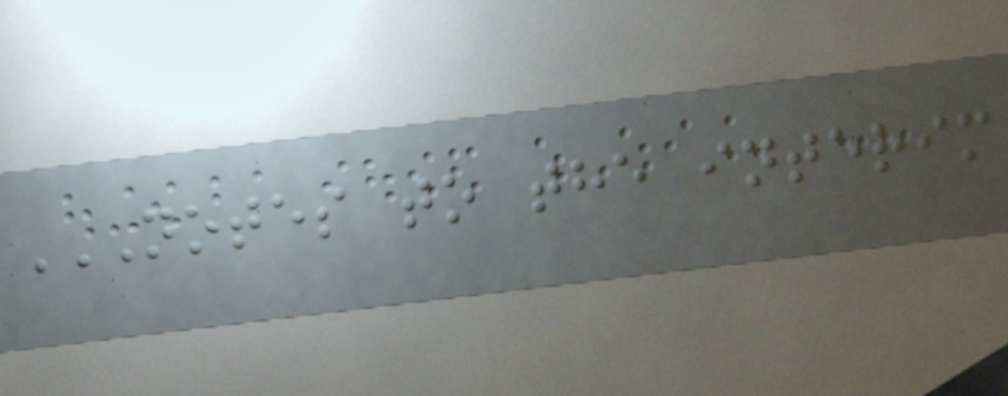NOTES TO THE INTERIM
